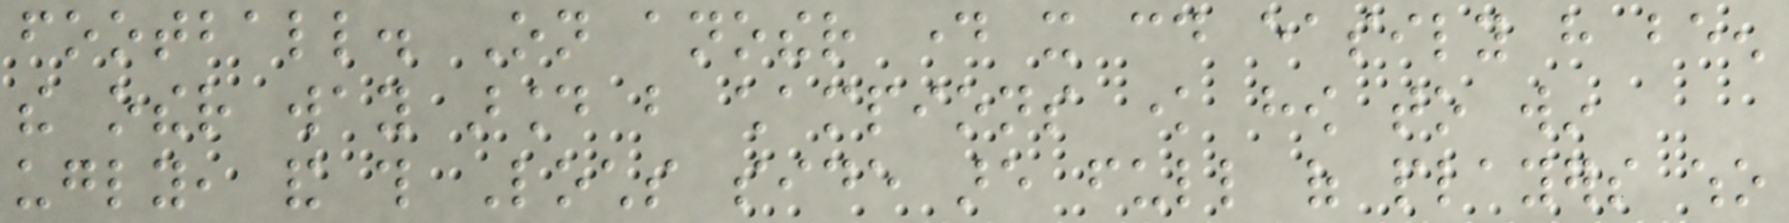football. On another day it could easily have been
the other way around but champions know how to win
ugly, and this Lochs side are full of players who
